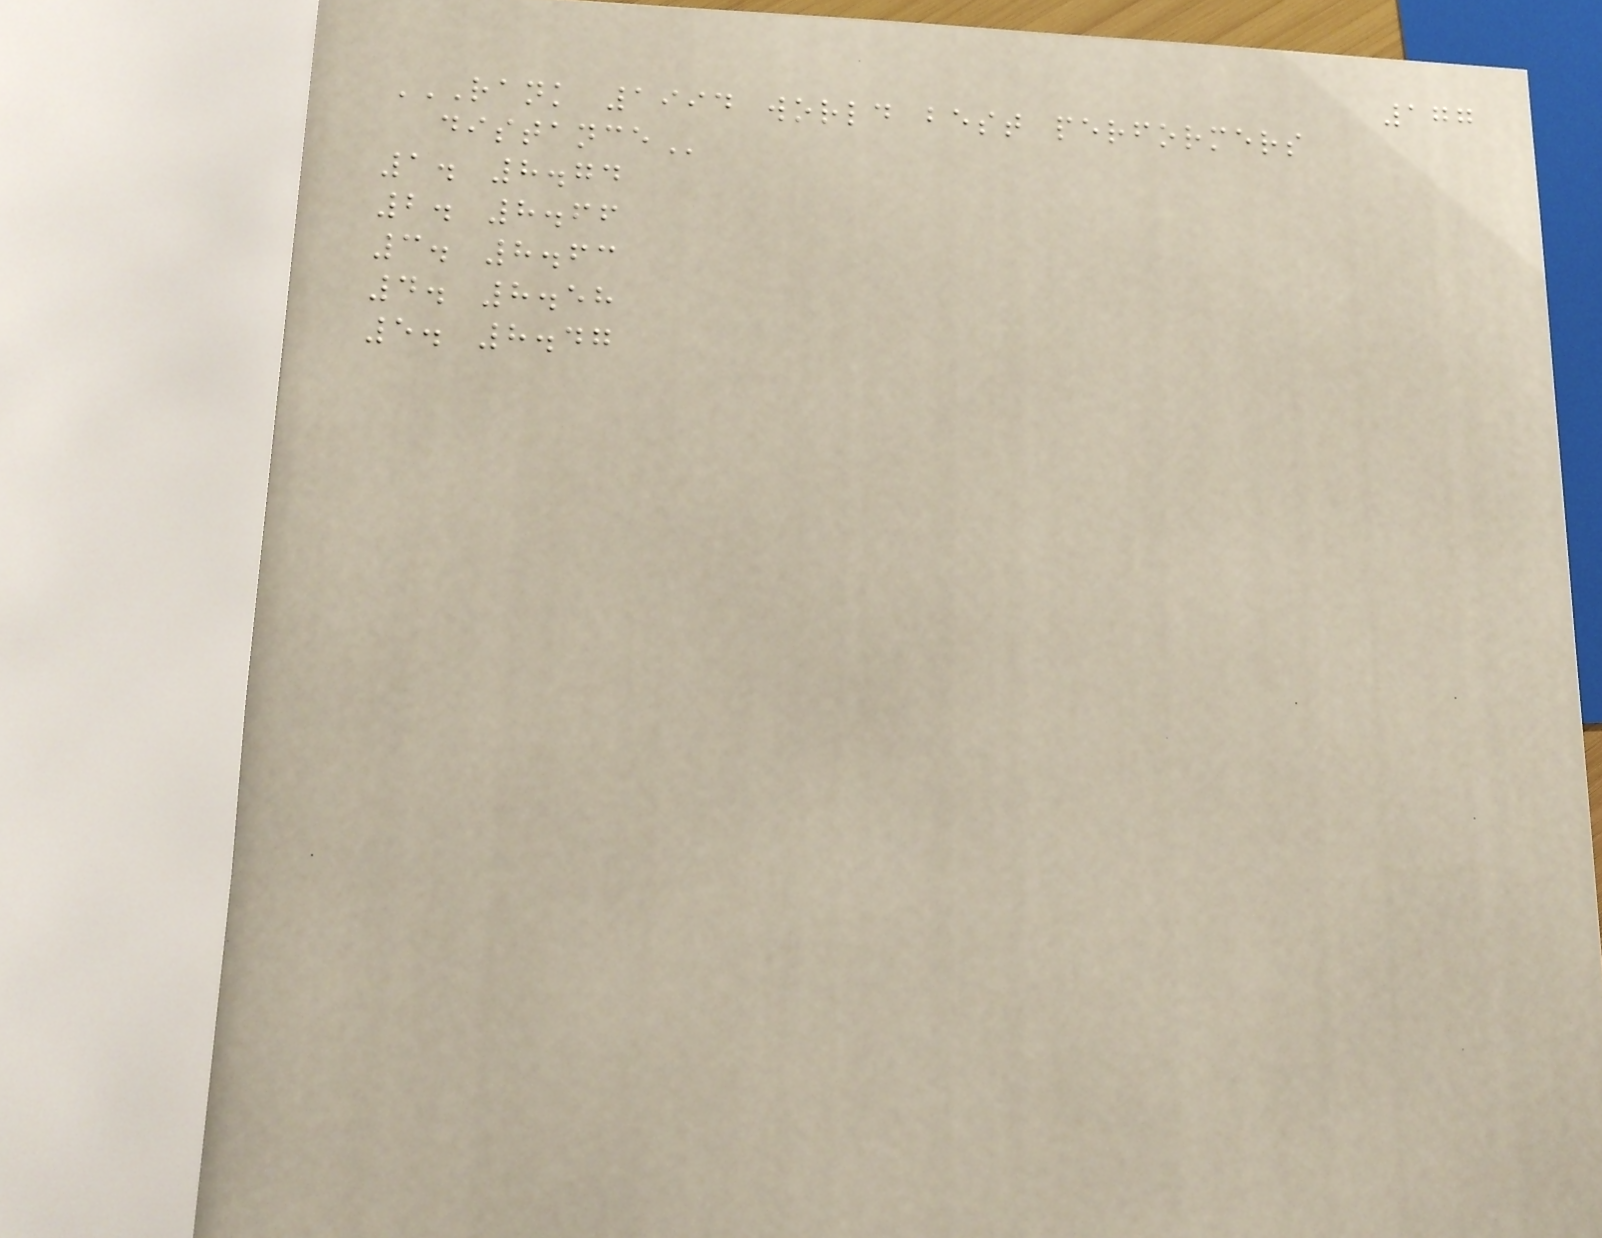177
RANK 1994 WORLD BEST PERFORMERS
DISTANCE
1. 8.74
2. 8.66
3. 8.63
4. 8.58
5. 8.47
